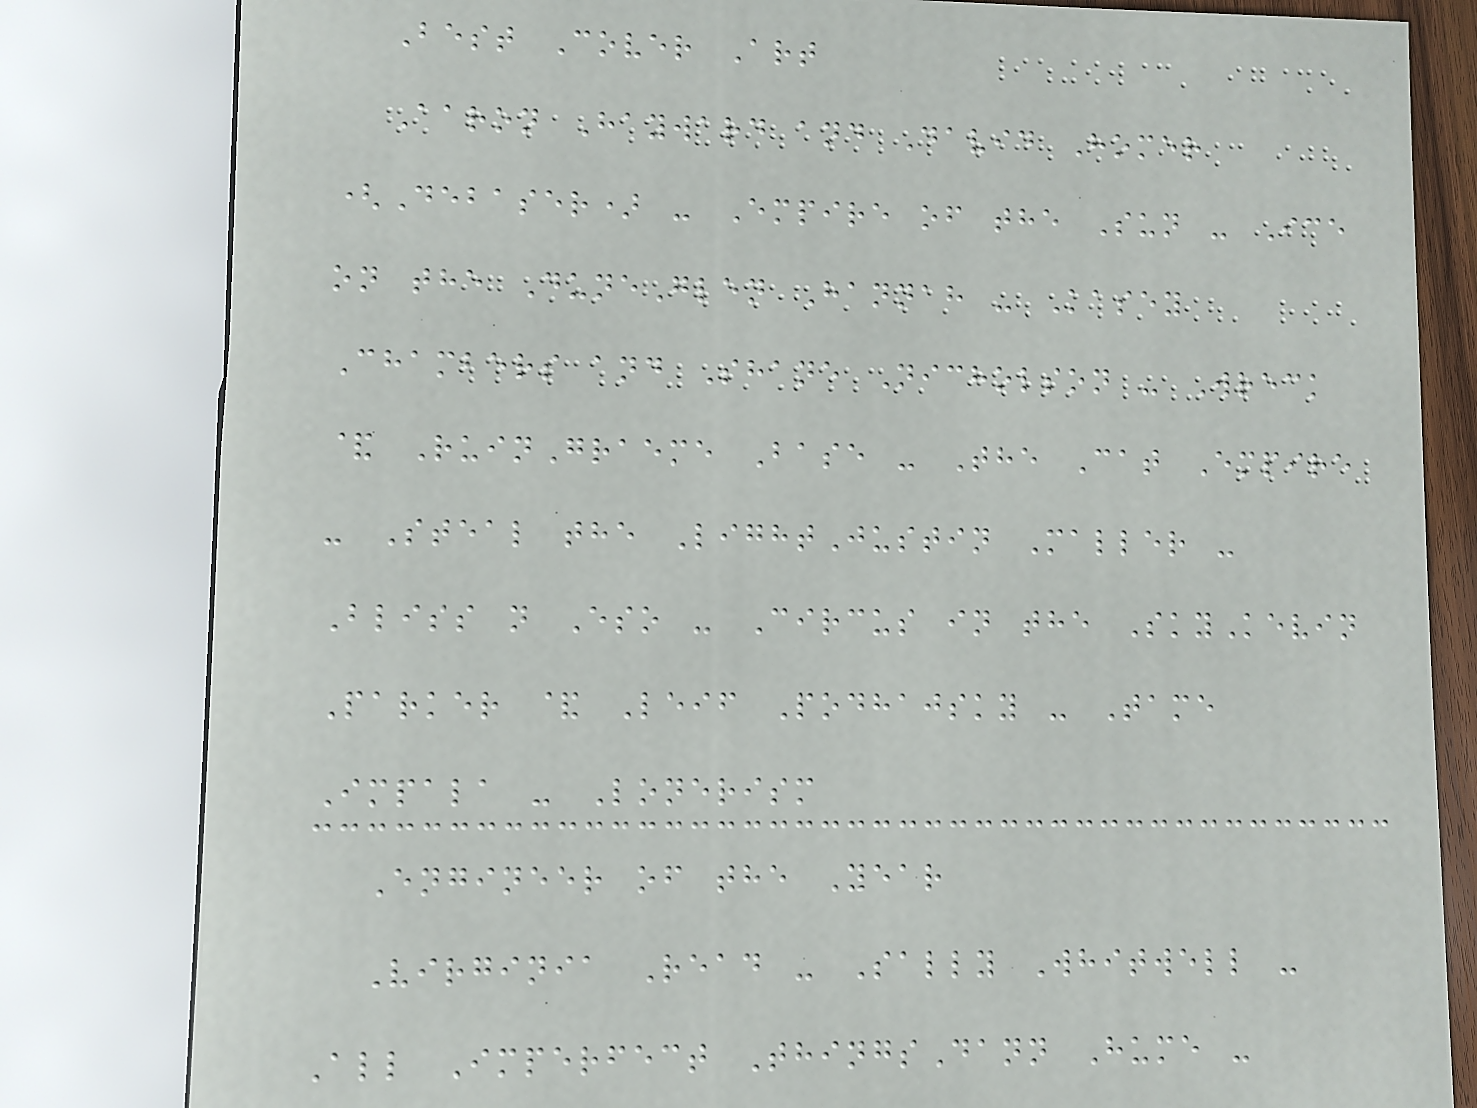Best Cover Art
Aaron Hayward and David Homer
(Debaser) - Empire of the Sun - Ice
on the DuneGlen Hannah - Kasey
Chambers and Shane Nicholson - Wreck
& RuinGraeme Base - The Cat Empire
- Steal the LightJustin Maller -
Bliss n Eso - Circus in the SkyKevin
Parker & Leif Podhajsky - Tame
Impala - Lonerism
Engineer of the Year
Virginia Read - Sally Whitwell -
All Imperfect ThingsDann Hume -
